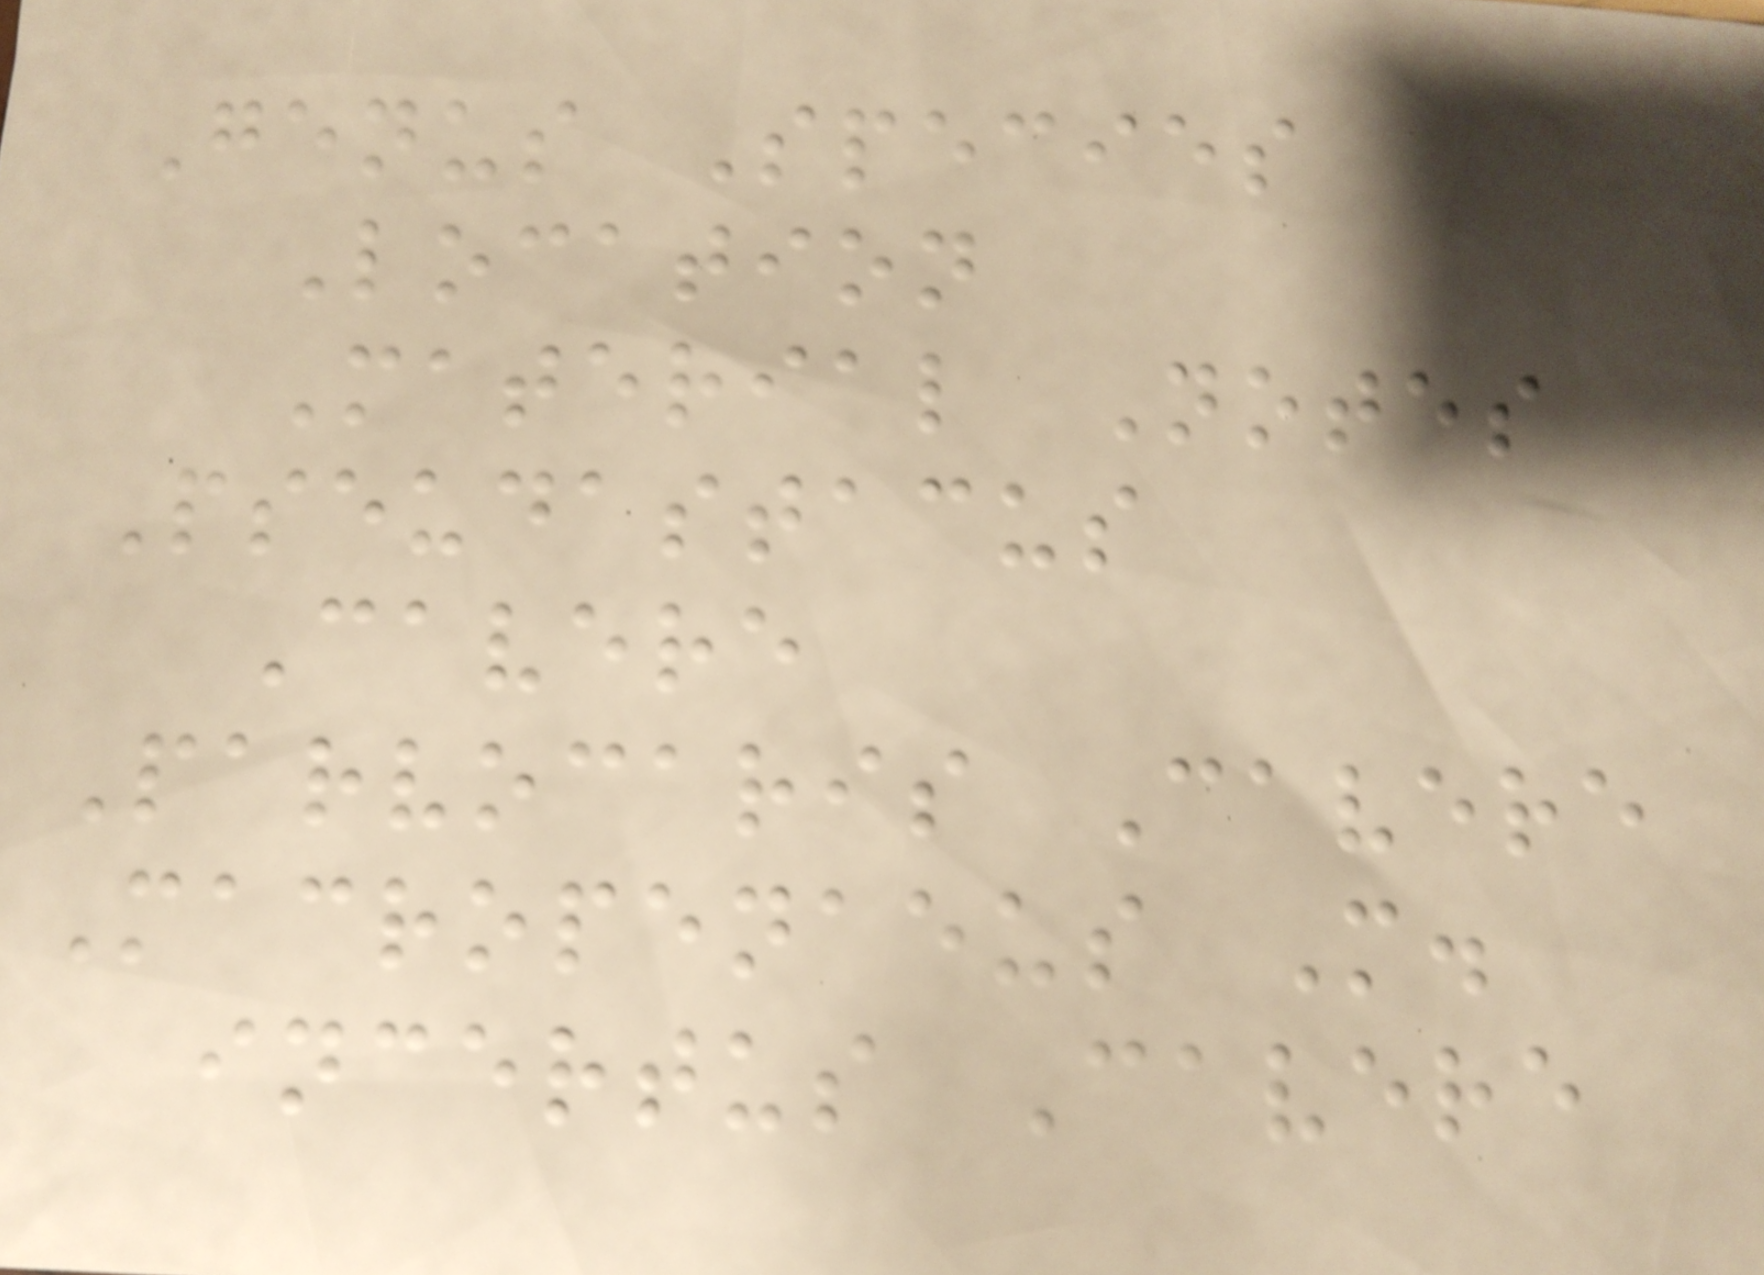Genus Species
Location
Material Notes
Pseudastacus
Cavere
Parvocaris Cavere
Macropenaeus M.
incertus Cavere
